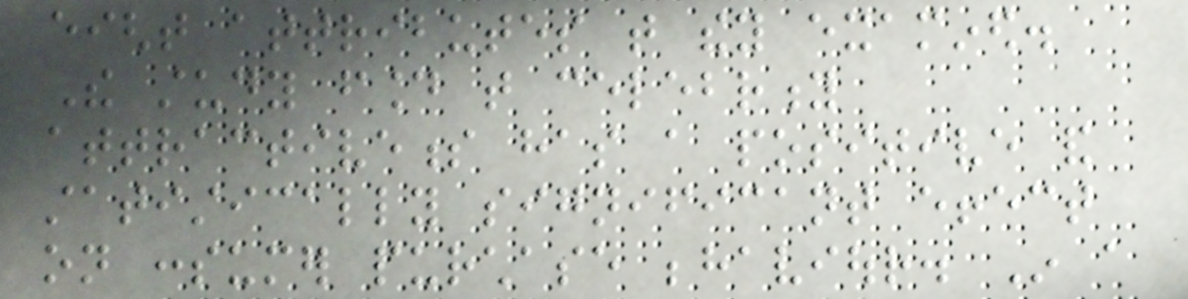eight attributes that they examined.
The study found that celebrity
attractiveness has a positive and
statistically significant effect
on consumer purchase behaviour. In a
